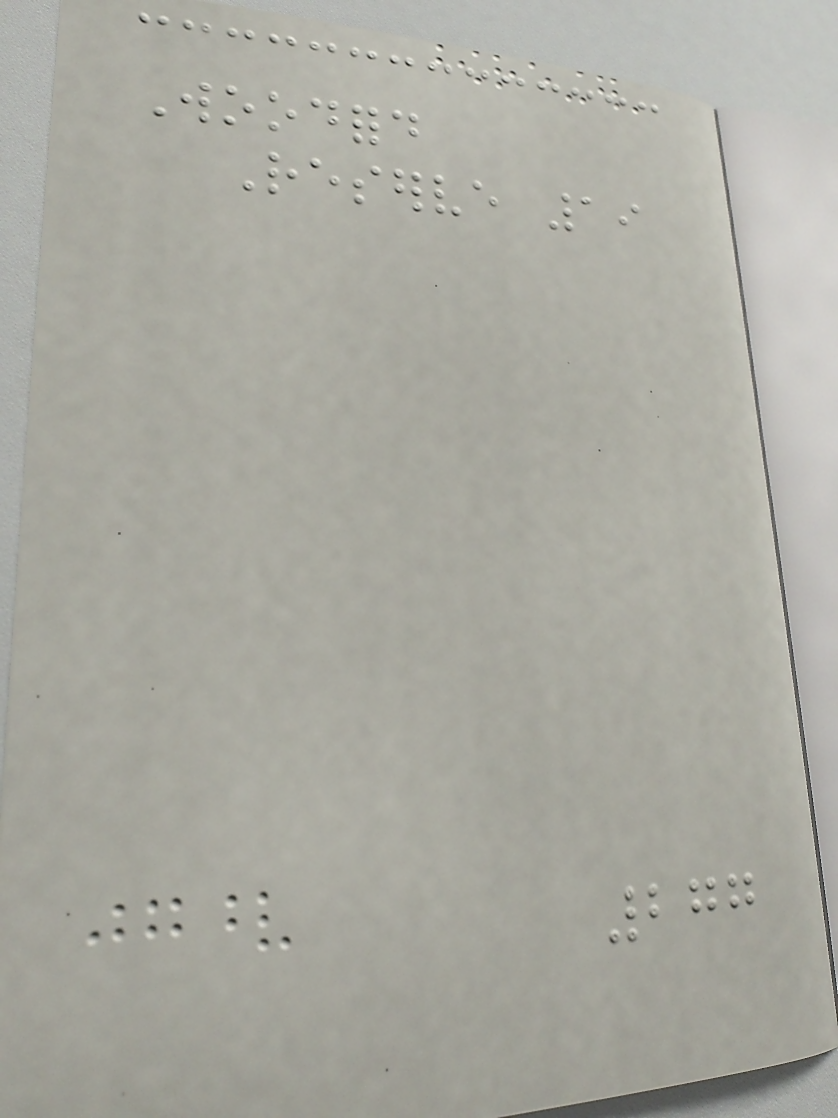Woodford
Reserve 19
277
